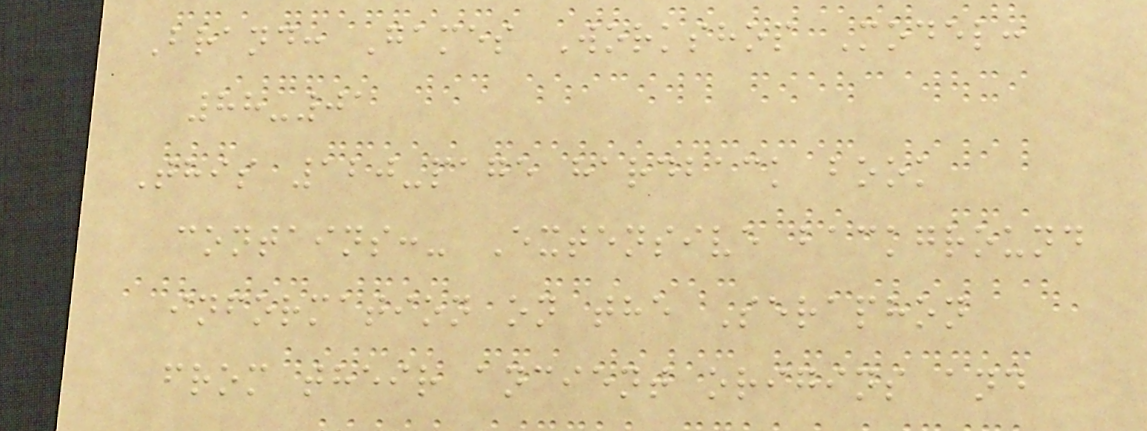Brand: Games Workshop Model:
88-01
This 120-page hardback book
contains:- Extensive background
information on the Seraphon
from their ancient origins and
